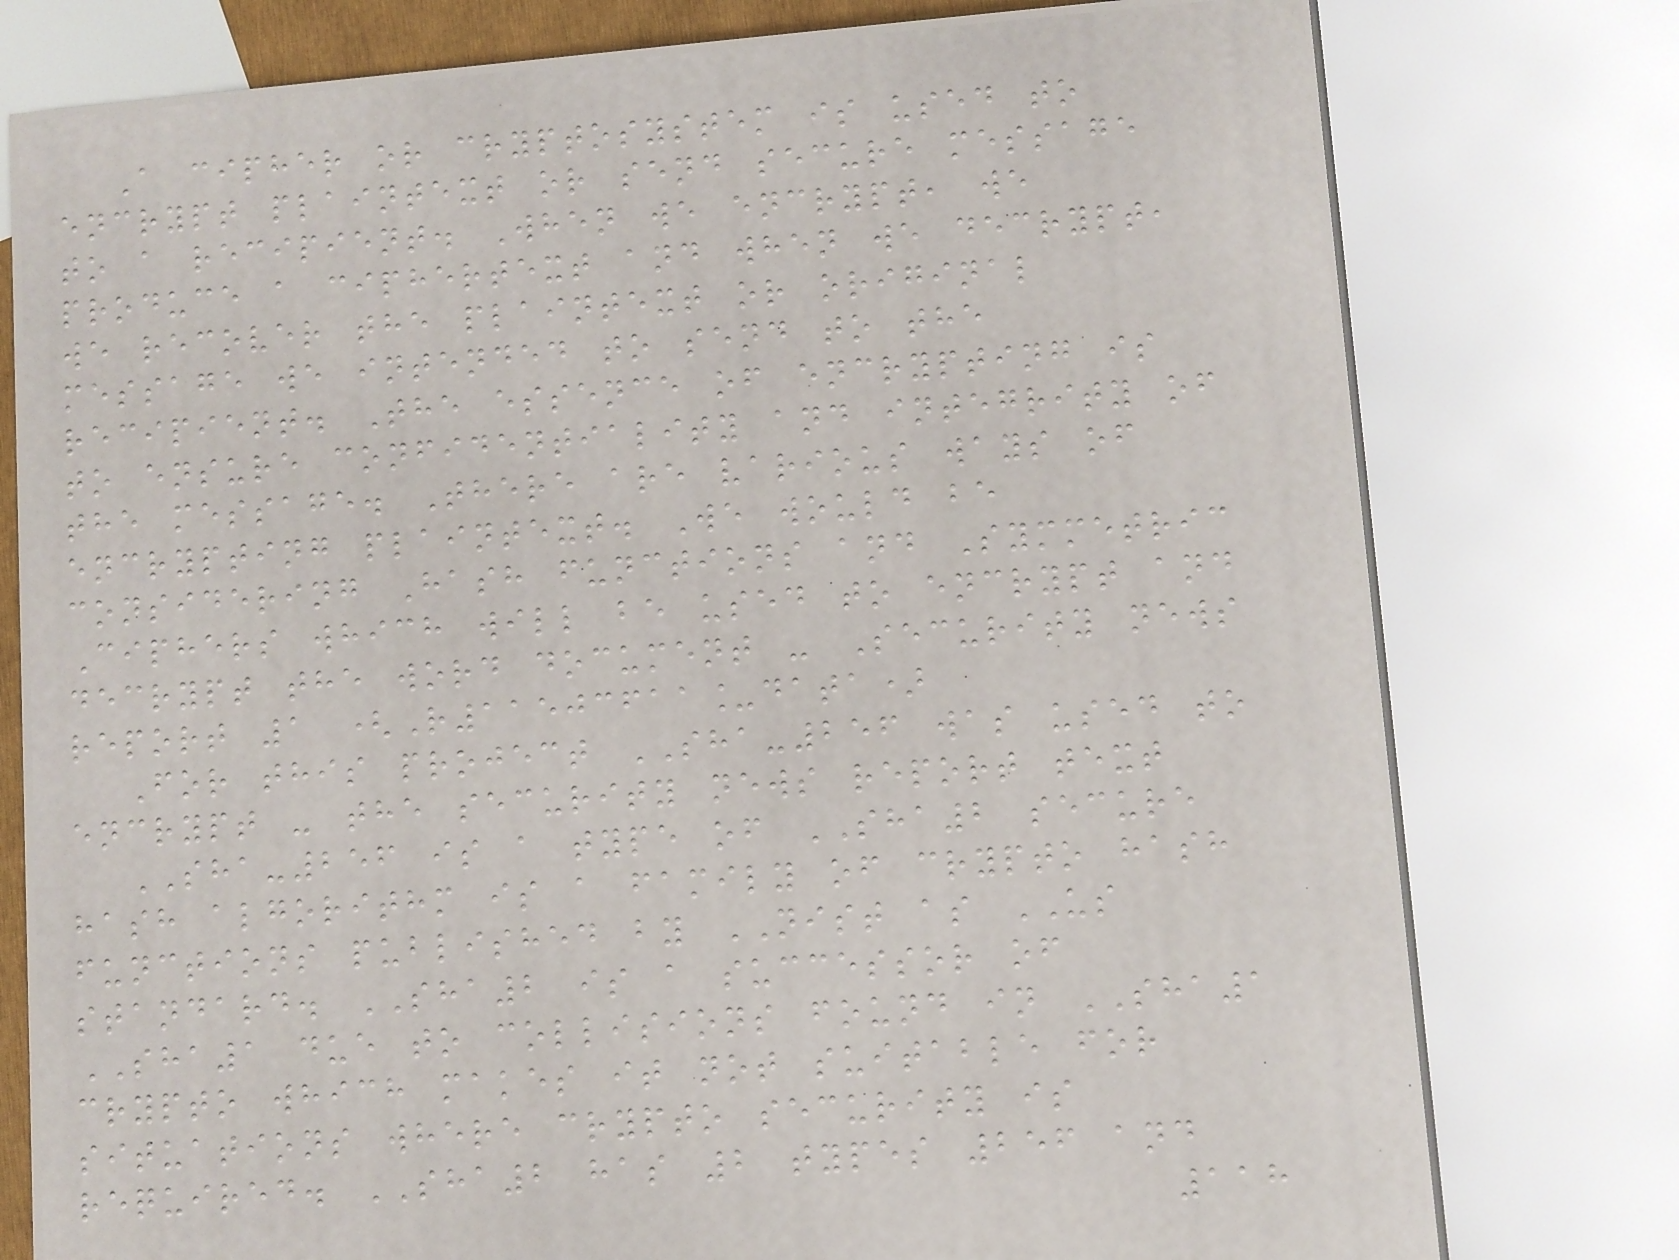A cipher or cryptosystem is used to
encrypt plaintext or send secure message
to a recipient. When we encrypt, we
produce a ciphertext and when we decrypt,
we recover the plaintext or original
message we intended to send to the
recipient. The essence of encrypting is
to ensure confidentiality and integrity of
the message. There are various ways of
encrypting plaintext. We would be
considering Hash functions and Symmetric
Ciphers which will be used to encrypt and
decrypt the word document - Security news
report 1 (R11503611_data)
For this project SHA-256 was used to
encrypt - the security news report text
SHA-256 is a type of SHA2 secure
hash algorithm is a family of crypto hash
functions published by NIST as US
standard. SHA2 is a successor of
SHA1 due to collisions found in SHA1
crypto which makes it not suitable for
situations where crypto security is
required. SHA2 has 2 types 256 and
118
